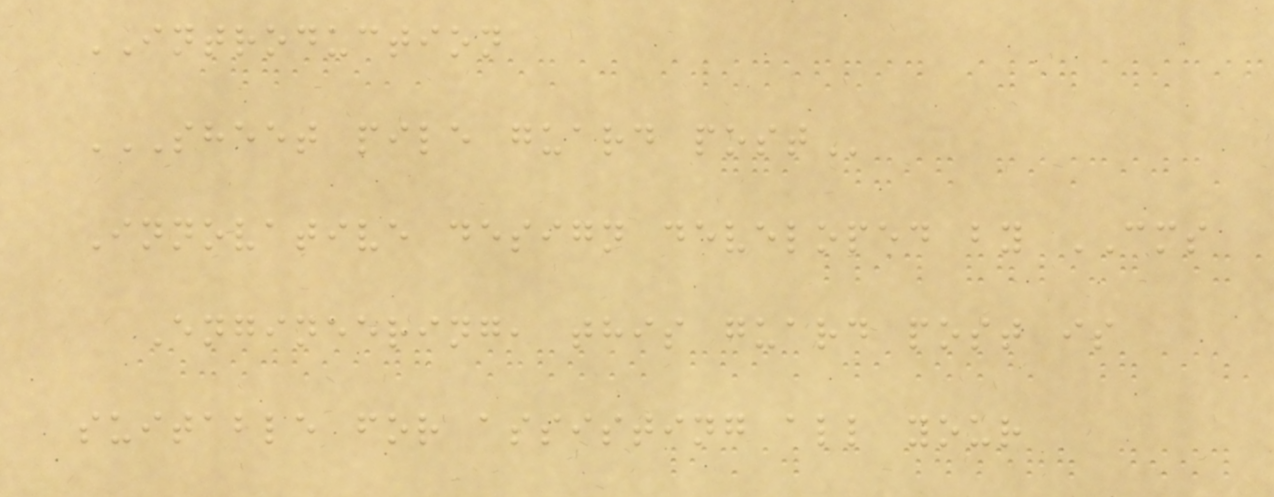INTRODUCTION
SHEET PILE GUARD POST
Innovative design developed by CMS
Engineering, this guard post is
suitable for assisting all your
